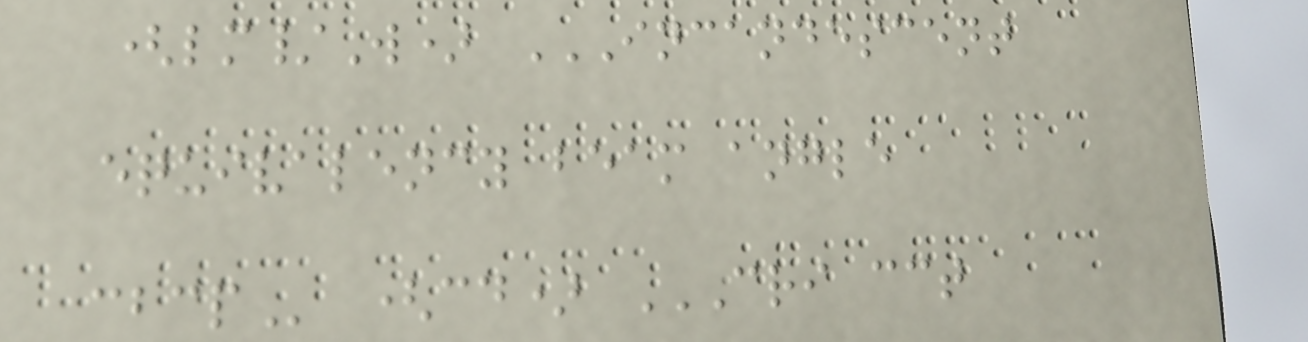(lm/W) INCANDESCENT
EQUIVALENCY BEAM ANGLE
CBCP (cd) CRI CCT
